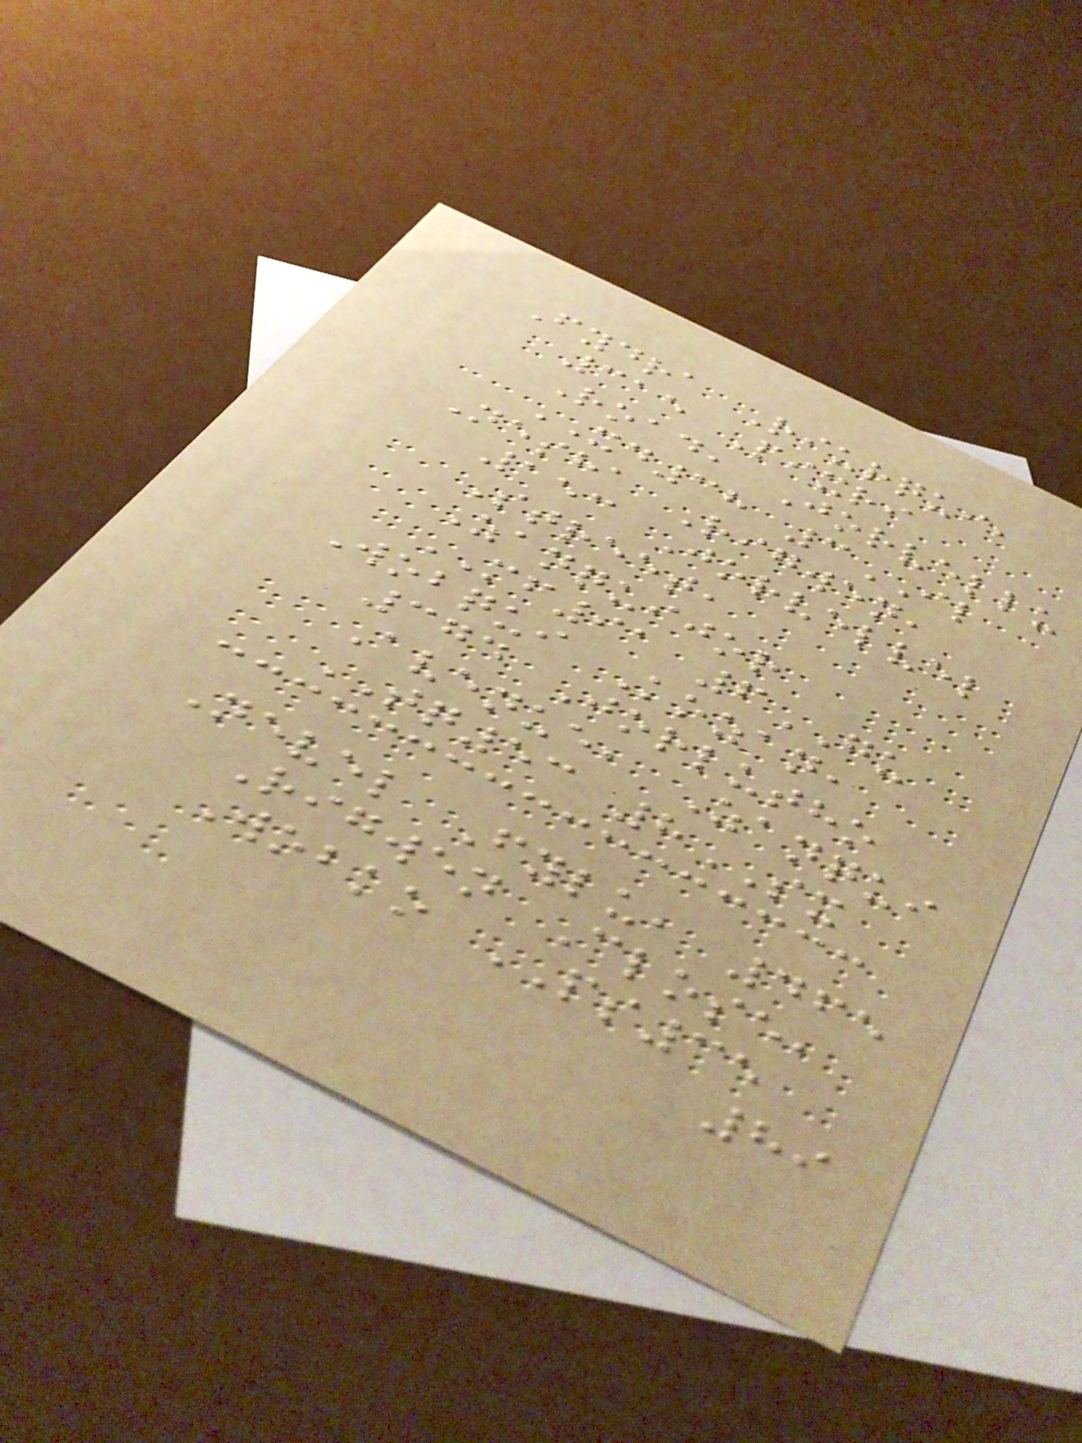Fydra Riurqui,
315 Pixri
Road, Jorvellu
XD38 3IL
Nesha Rigwen,
153 Jorvelvel
Street,
Zanquijor
MF91 6GU
Wobqui Kozan,
374 Jorlutho
Avenue, Zanqui
TQ53 8SX
Nevel Fylu, 465
Rigwen Close,
Wobko PS35
89
